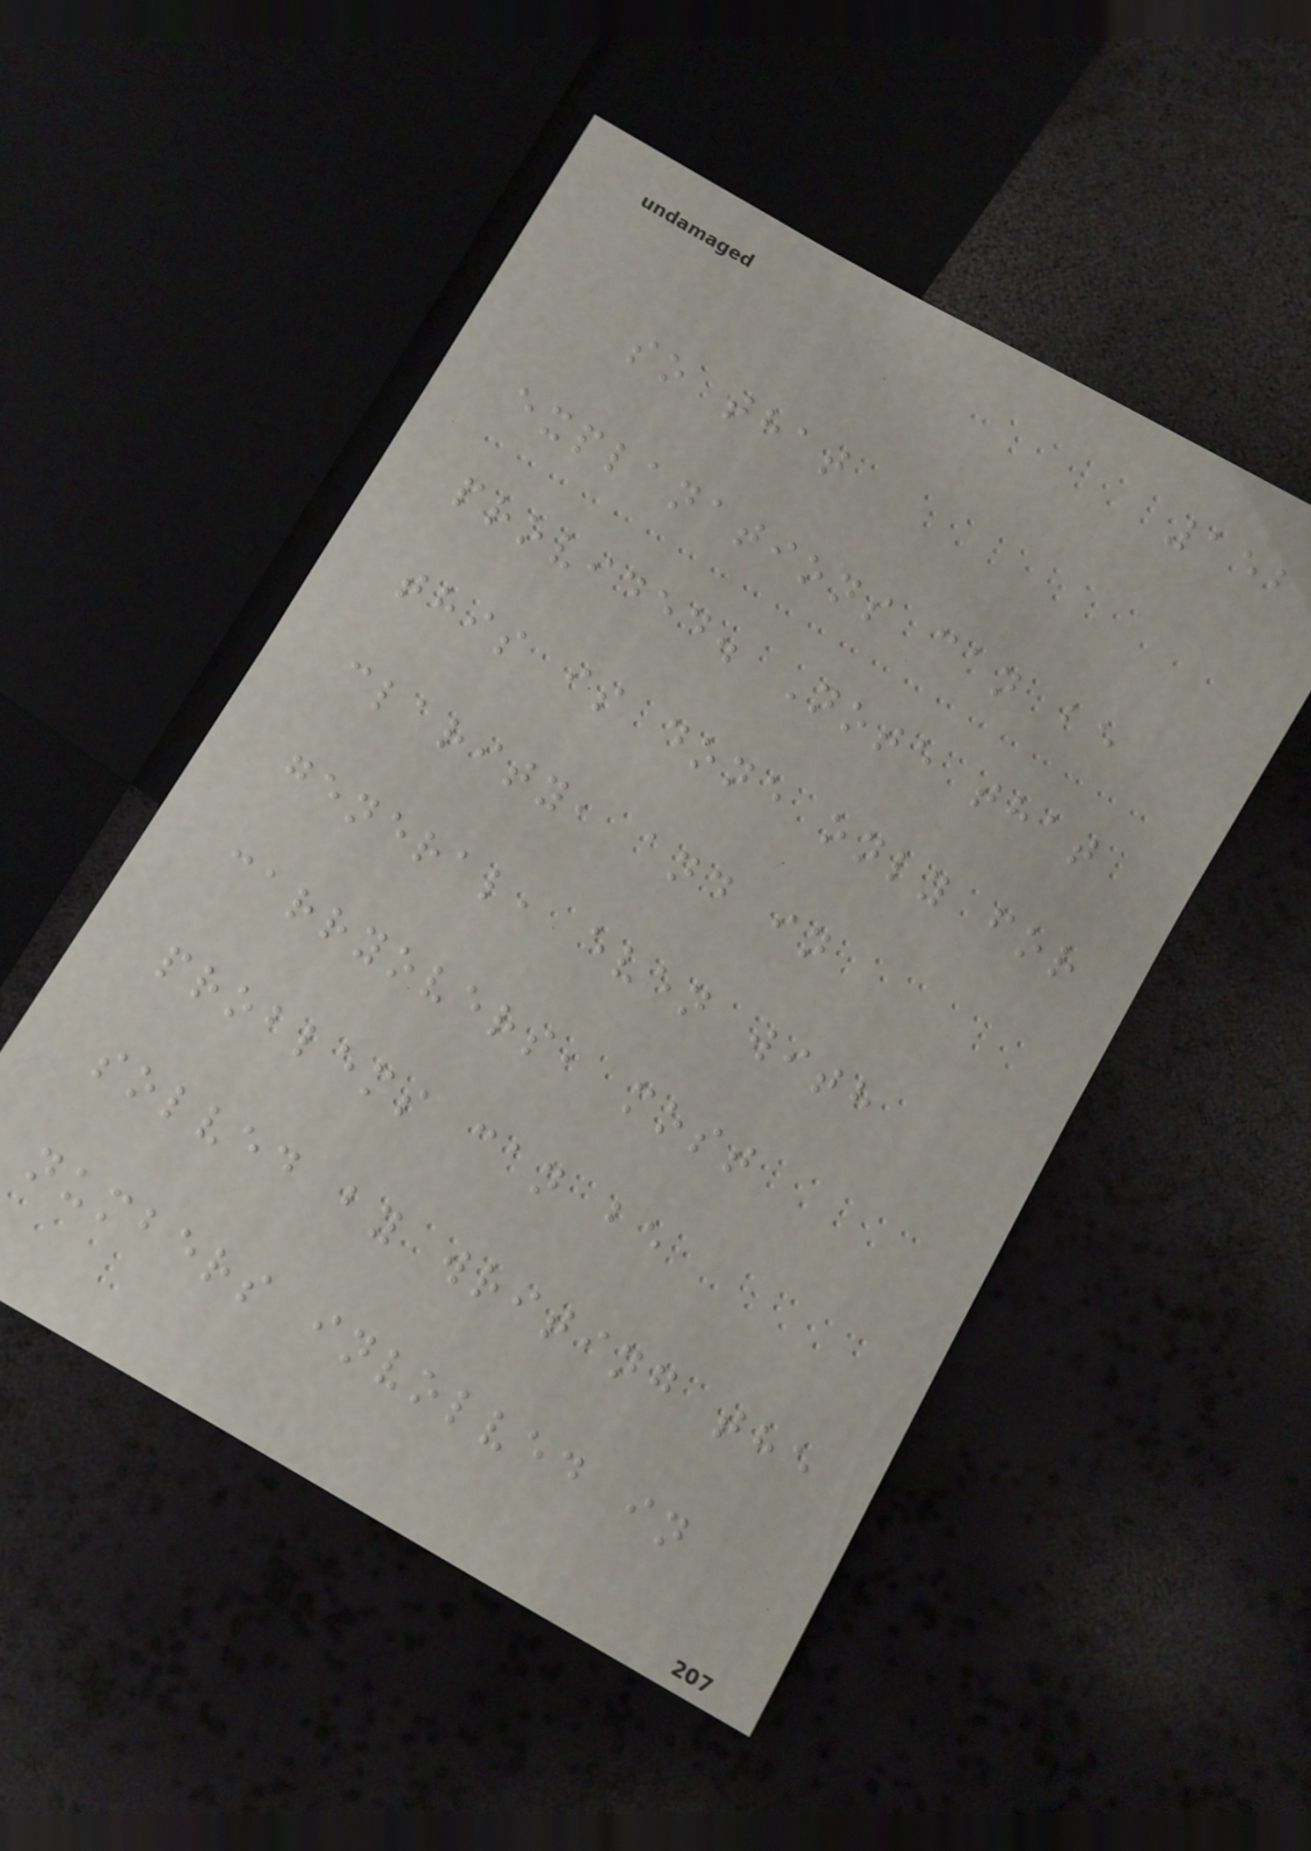152
so that
explanations can be
provided. Note that
this is done only for
clarity, and in
general, even with
carryovers, most
problems can be
solved by writing the
numbers involved in
